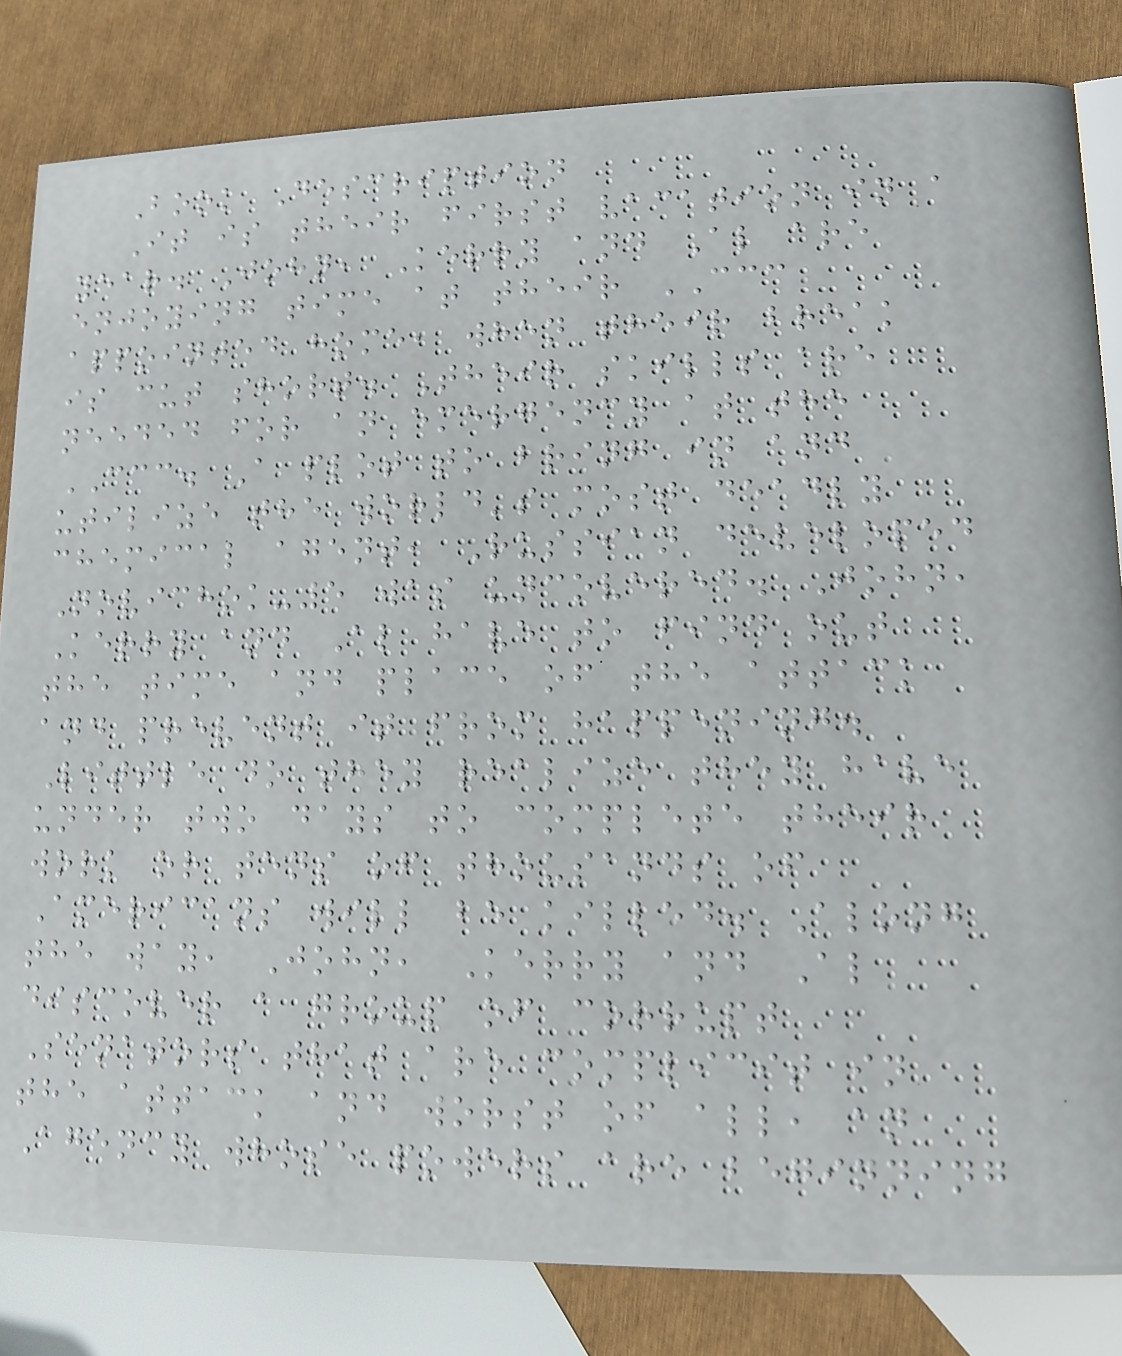Book Description
It is their first vacation in a
year. John, Kerry and Al are
enjoying time at their CCC
appointed home, when their break
is cut short. Their skills are
needed for an emergency at the
CCC. A plot to bring in and
utilize the world's most deadly
chemical agent, Russian developed
Novichok-5 was uncovered. John,
Kerry and Al have to find out
the time and place of the attack
and prevent it from happening.
Little do they realize they have
under two days to complete their
work or tens of thousands of
Americans will be killed. Along
the way, John, Kerry and Al
discover a group of corrupt
Senators that are complicit in
the attack and worst of all, an
Agency whose powers are beginning
